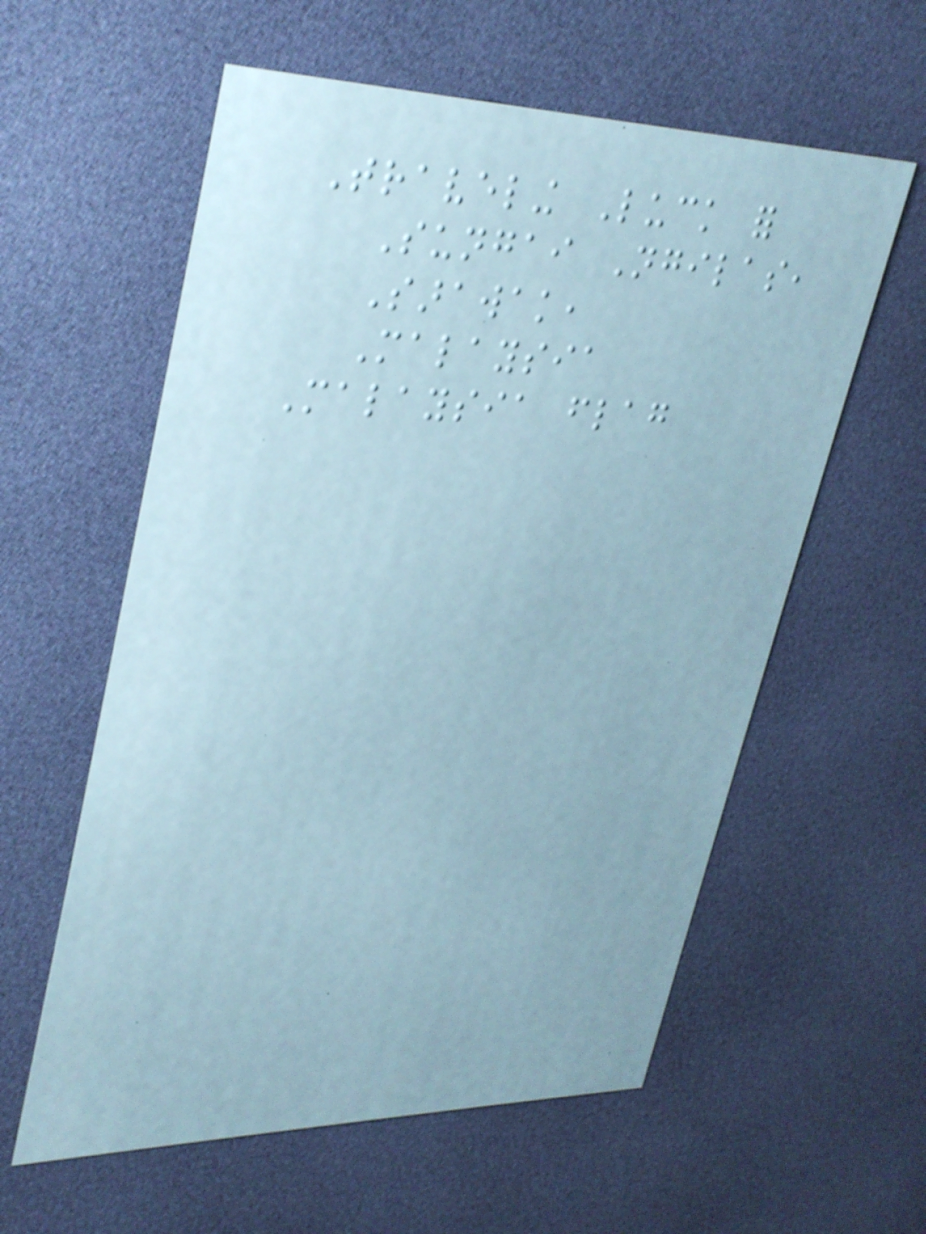Traveling Luck for
Sungai Ngilas,
Sarawak,
Malaysia
Malaysia flag
